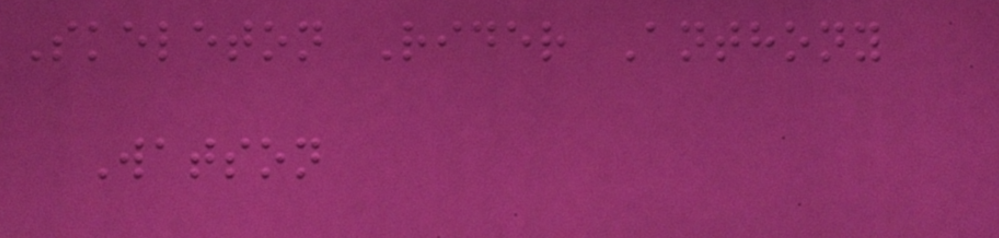Skeleton Rider Anthony
Watson
